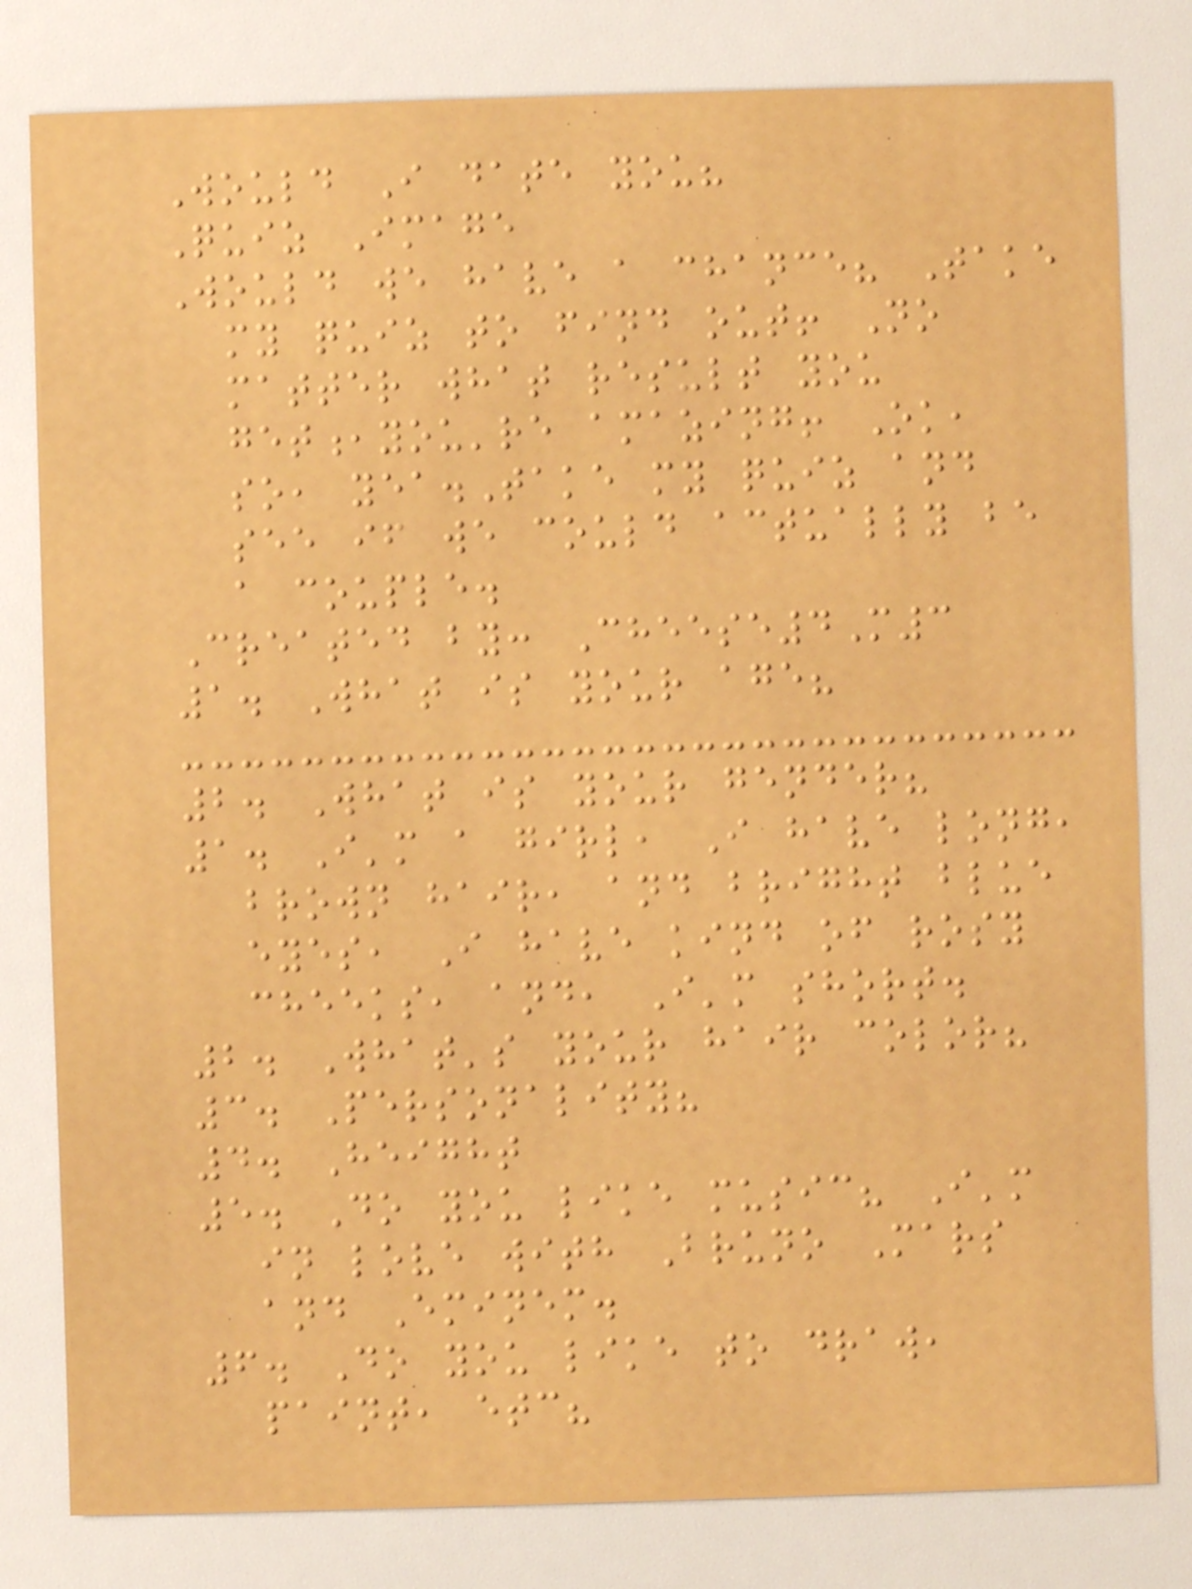Would I date you?
Quiz Image
Would we have a chance? Take
my quiz to find out! No
matter what result you
get,you're amazing! Ok,
so, yea.Take my quiz and
see if we could actually be
a couple.
Created by: Cheese4M3
1. What is your age?
2. What is your gender?
1. I'm a girl, I have long,
brown hair, and bright blue
eyes, I have kind of rosy
cheeks, and, I'm short.
2. What's your hair color?
3. Personality?
4. Height
5. Do you like music? I'm
in love with Bruno Mars
and Eminem.
6. Do you like to draw,
paint, etc?
